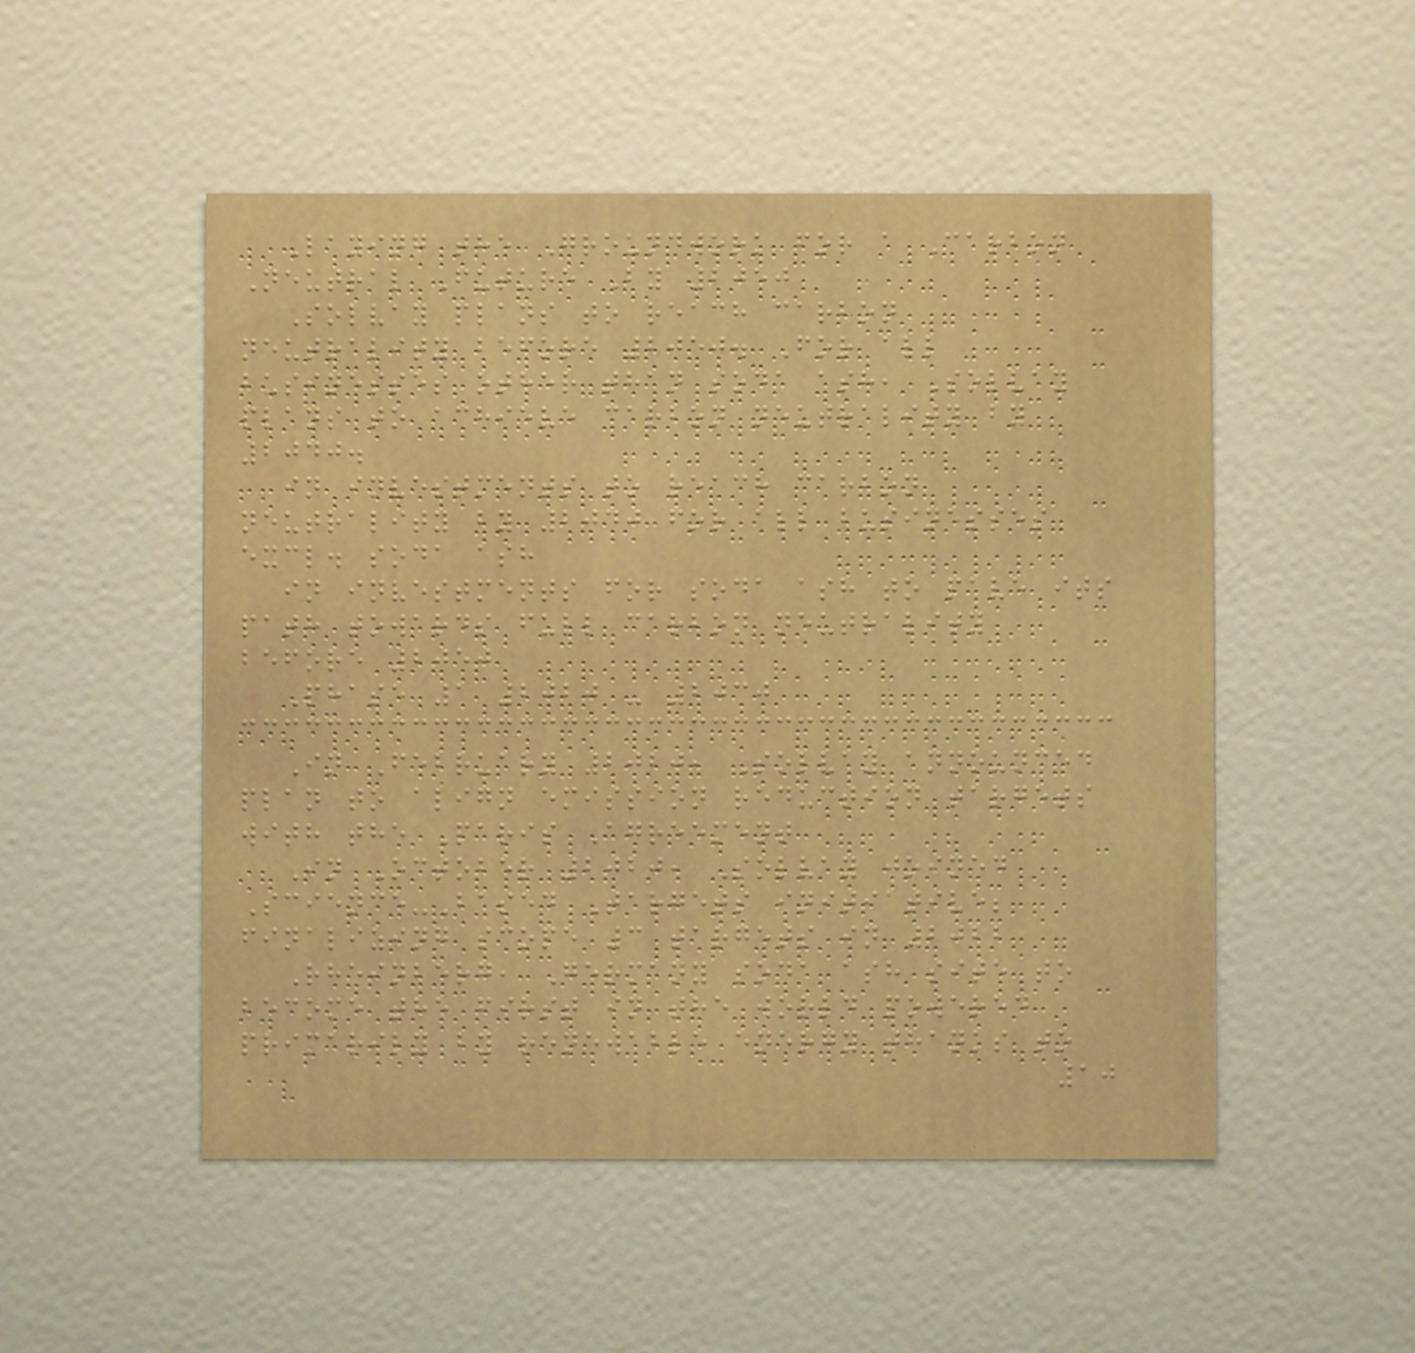Laying the Groundwork for a Carbon
Neutral Future By 2050
Solvay plans to reach carbon
neutrality before 2050. For all
businesses other than soda ash, Solvay
plans to achieve carbon neutrality by
2040.
in investments to reach carbon
neutrality by 2040 for all businesses
excl. soda ash
in investments for soda ash to pave its
path towards full carbon neutrality
before 2050
Phase 1 2020 - 2030
In February 2020, Solvay announced
plan to align emission reduction targets
with the Paris Agreement
In October 2020, Solvay joined
Science-Based Targets initiative;
finalizing scope 3 targets in 2022
Rheinberg, Germany soda ash site to
become the first in the world powered
primarily by renewable energy thanks to
10
